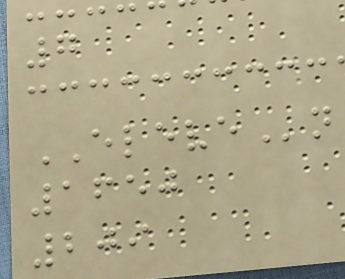7
ELEVEn
1650
209
